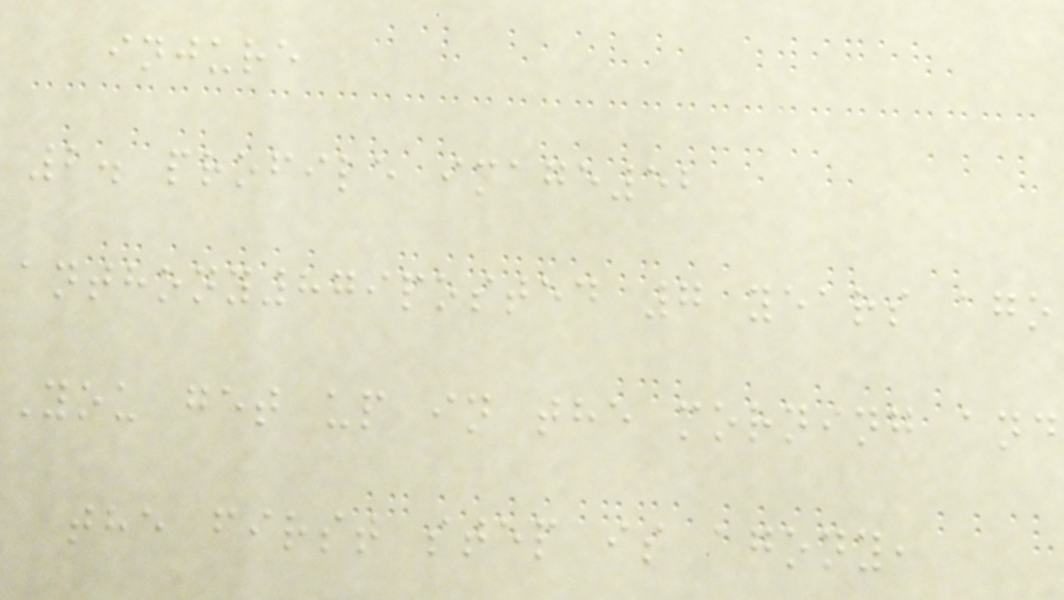injure
2. profile image52
anthony879posted 7 years ago
You get up in the morning and
the first step is agony,
